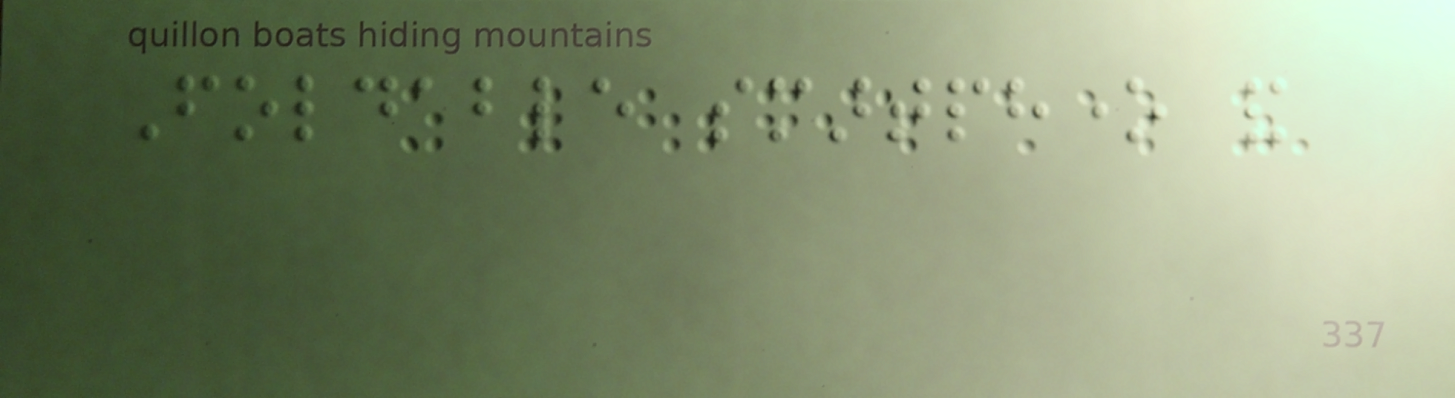Foldable smartphone and
